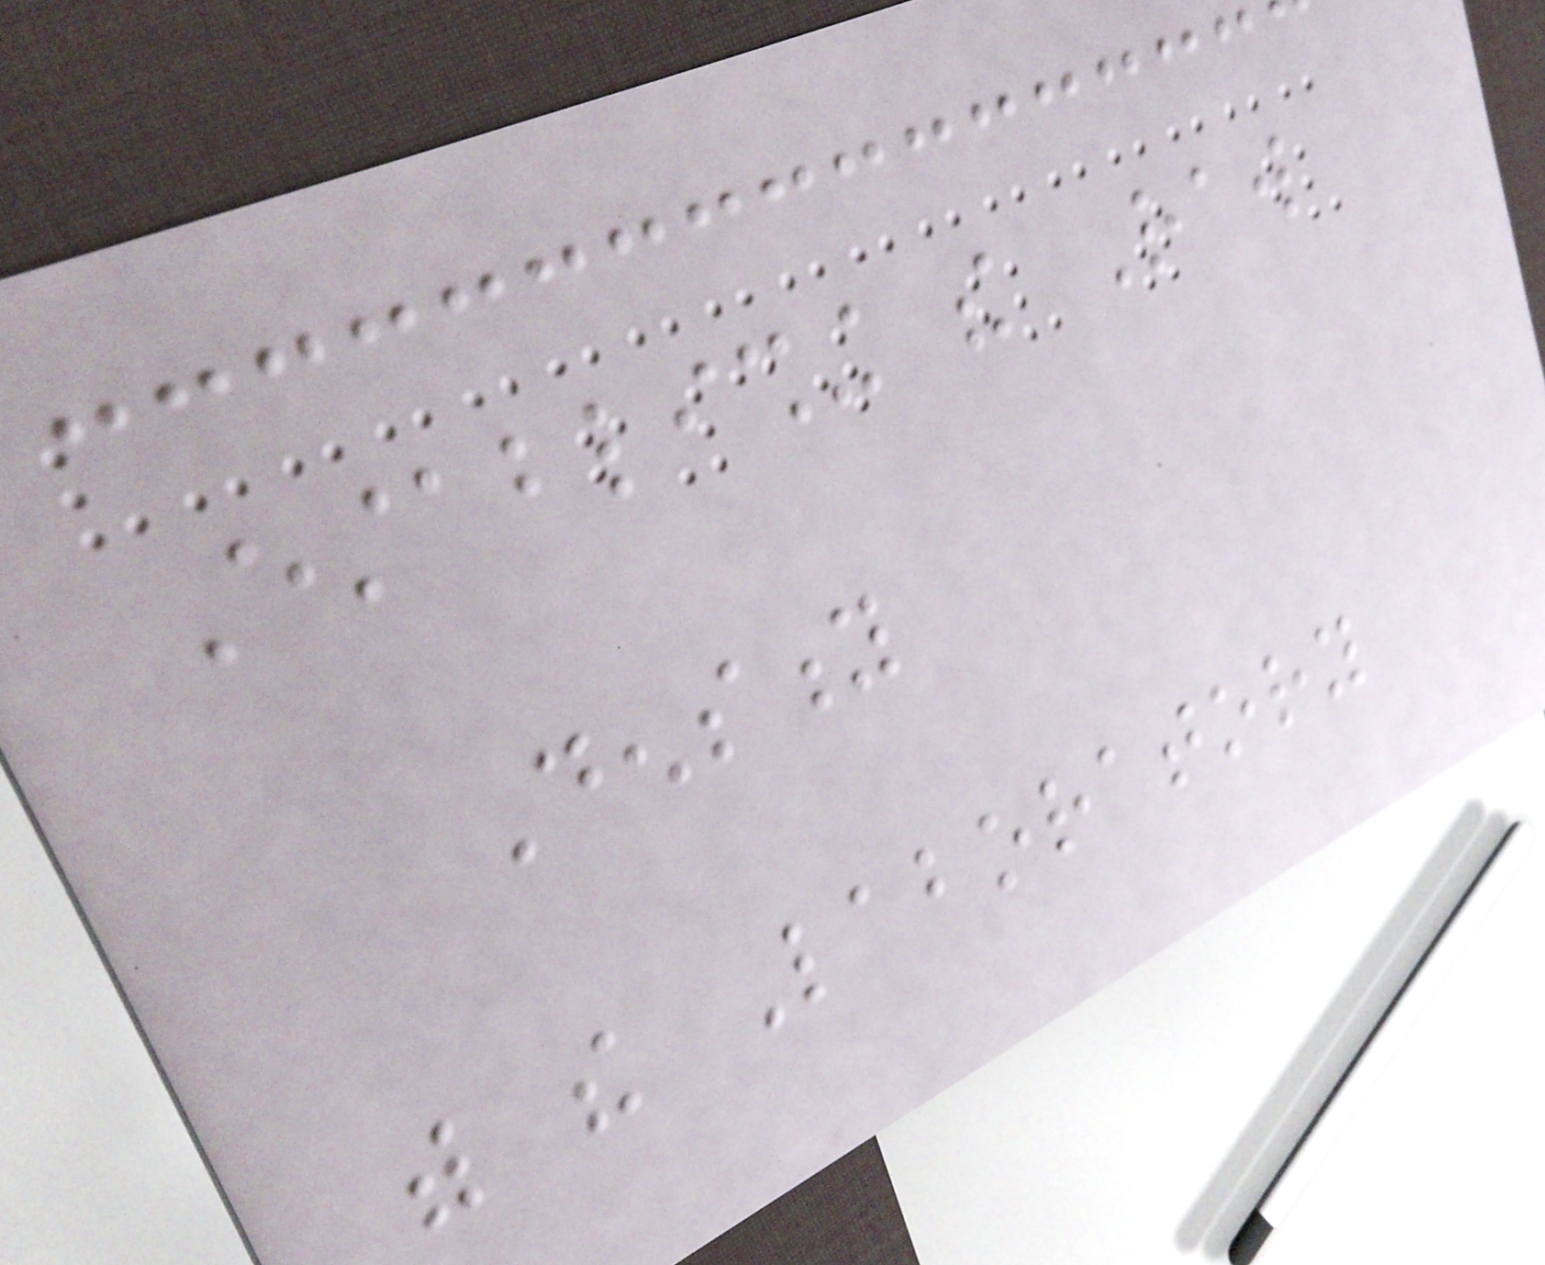Establishing the Raw
Density
with the Laboratory
